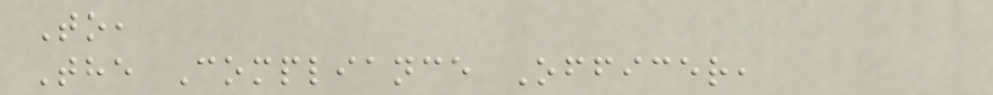To,
The Compliance Officer,
